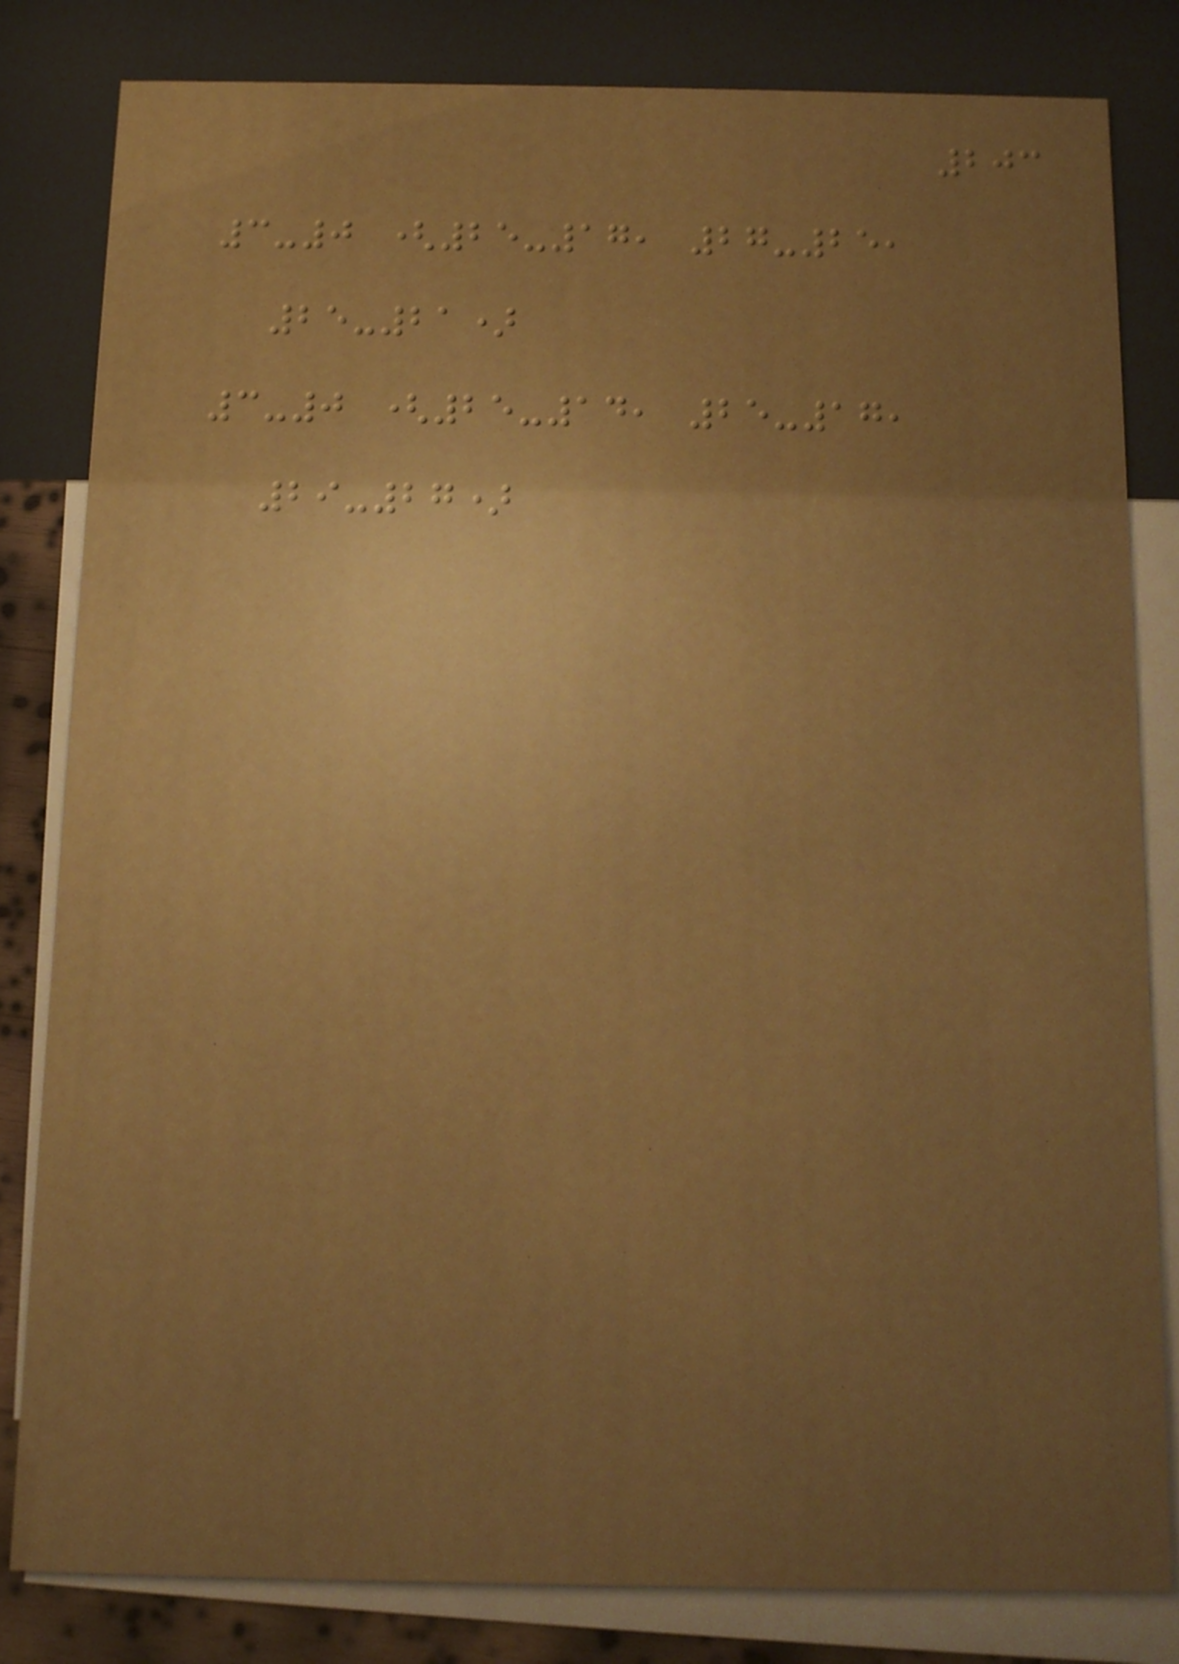203
3-0 (25-17, 27-25,
25-21)
3-0 (25-14, 25-17,
29-27)
